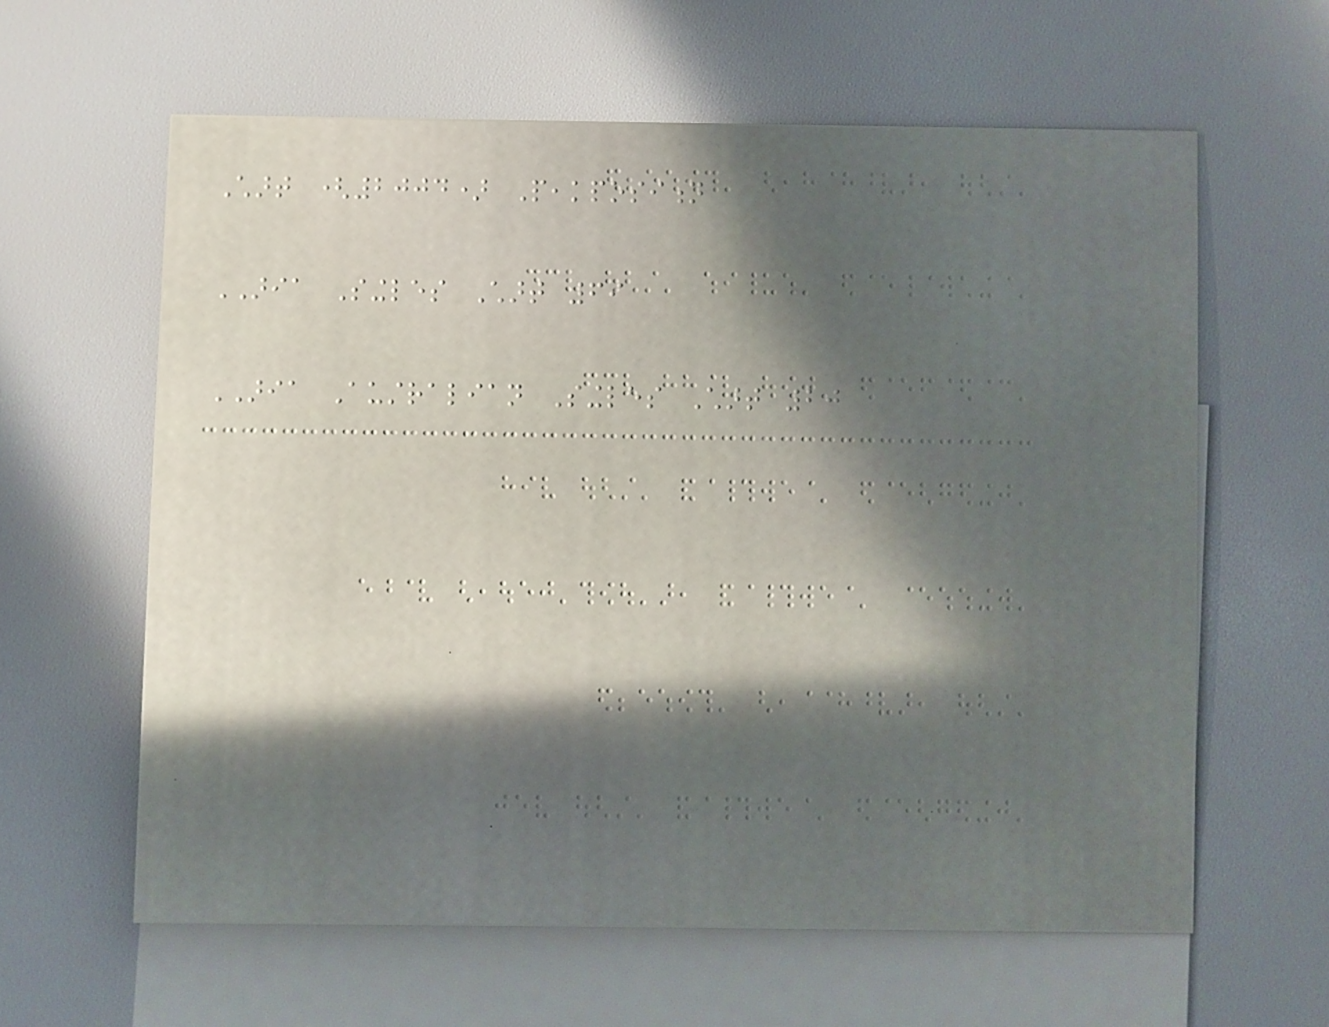Chart (2004) Peakposition
ARIA Singles Chart 69
ARIA Australian Singles Chart 20
